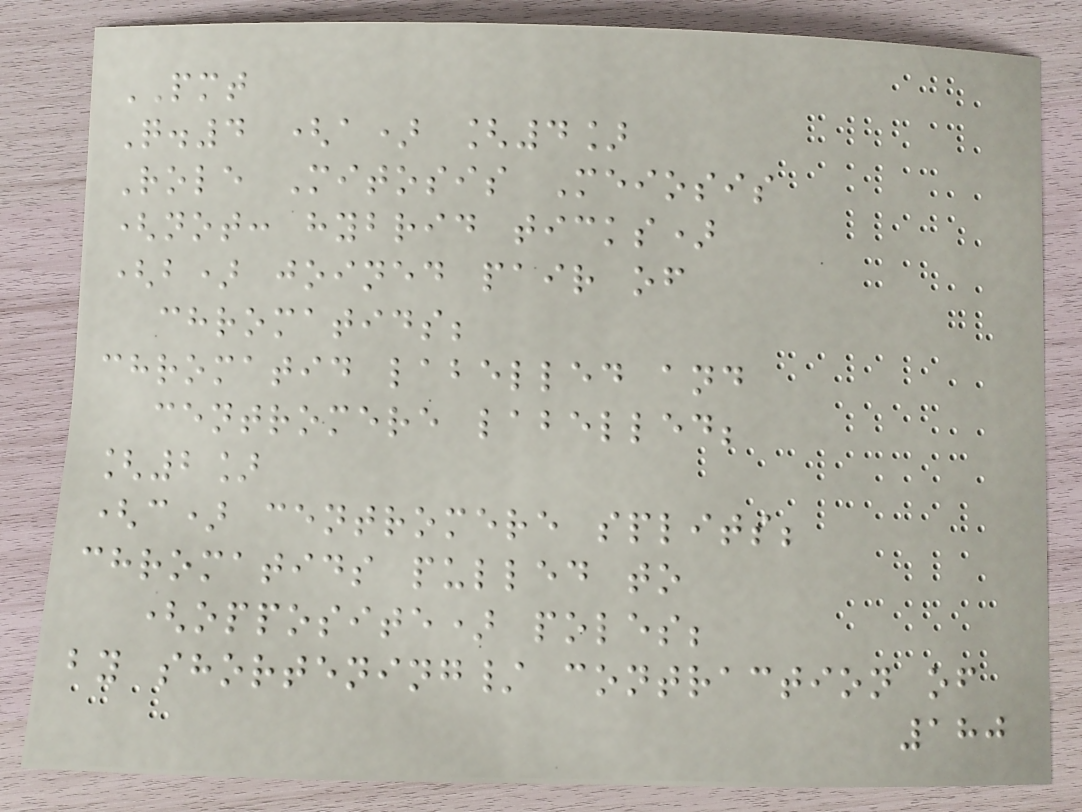PMT
Q.4 (a) [4]
Role Mitosis Meiosis
(not: hybrid ticks)
(b) joined pair of
chromatids;
chromatid labelled and
centromere labelled;
[2]
(c) centromere splits;
chromatids pulled to
(opposite) poles;
by shortening/ contraction of
180
